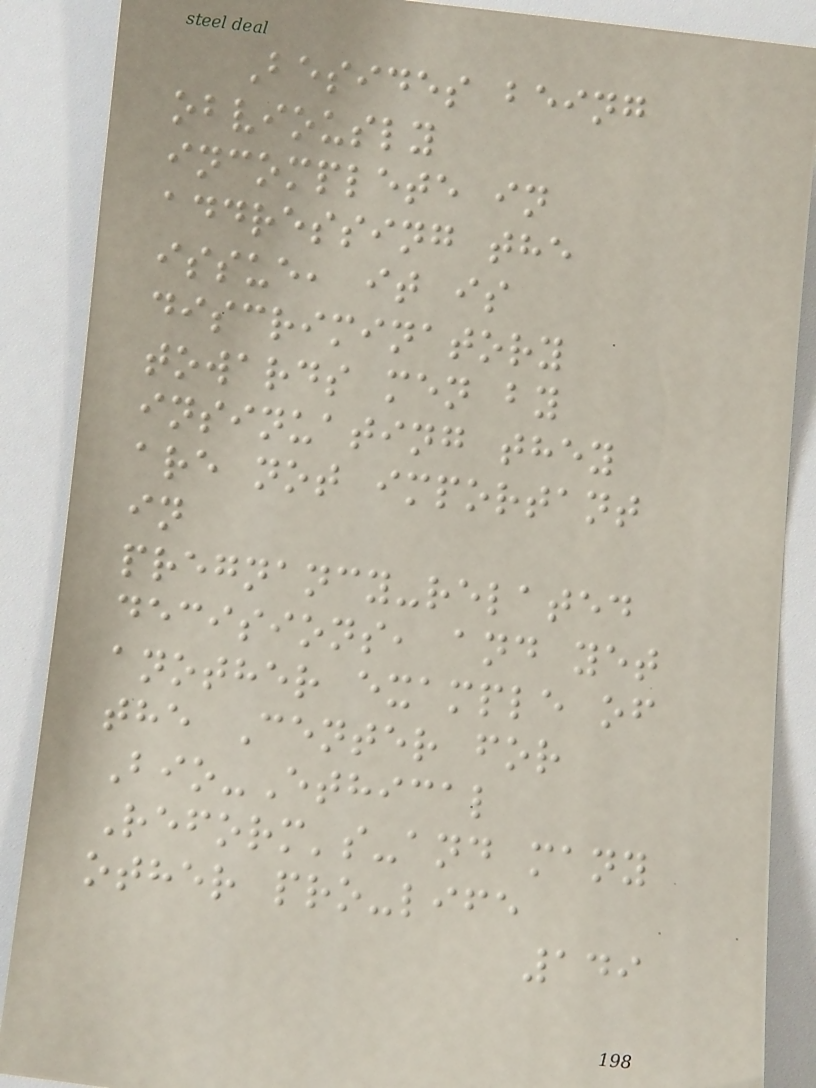Besides being
obviously
incomplete in
addressing the
issue, it is
discriminatory
towards men by
insinuating they
are not important
in
pregnancy-related
decisions, and yet
another example of
the Center for
Bio-Ethical
Reform's-and many
other pro-life
149
